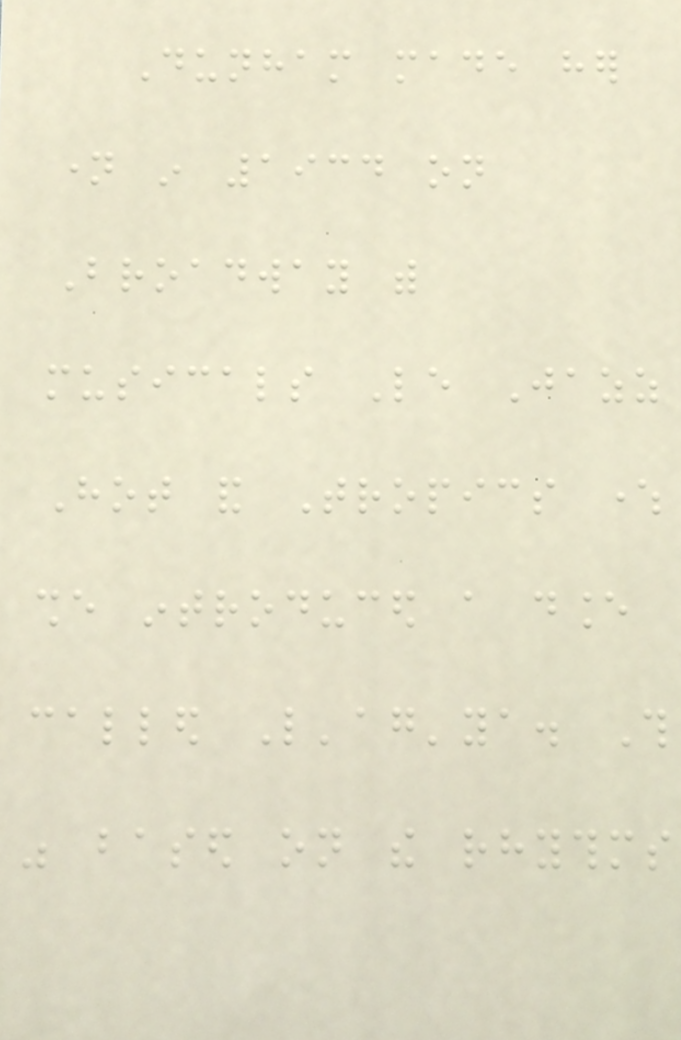Dunham made her
name in 1934 on
Broadway with
musicals Le Jazz
Hot and Tropics where
she introduced a dance
called L'ag'ya. This
was based on the rhythms
